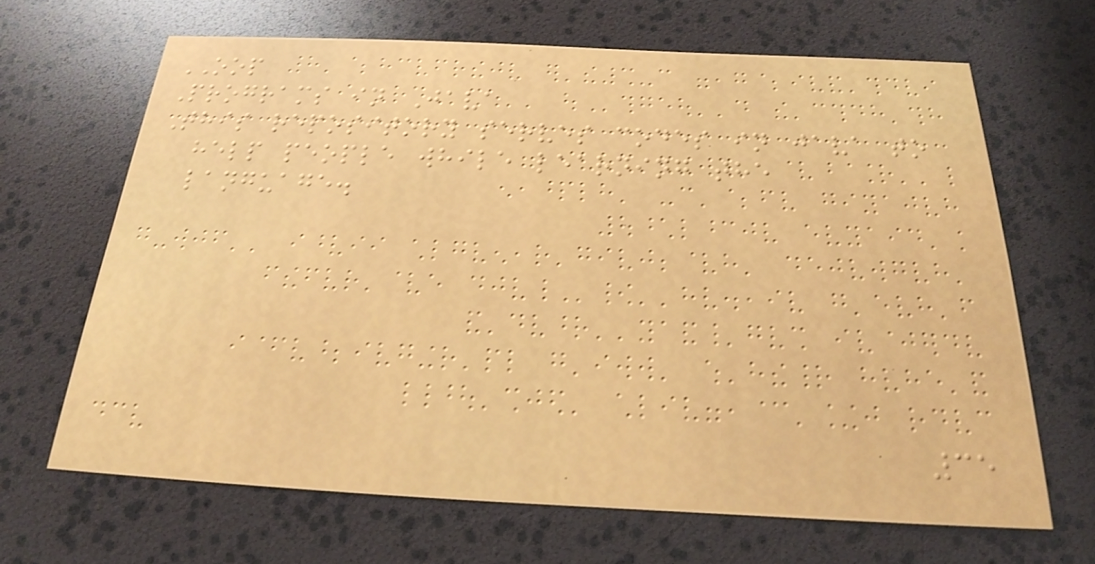OOP
Programs in Java
This repository serves codes in java to
help people while learning the
language.
35
